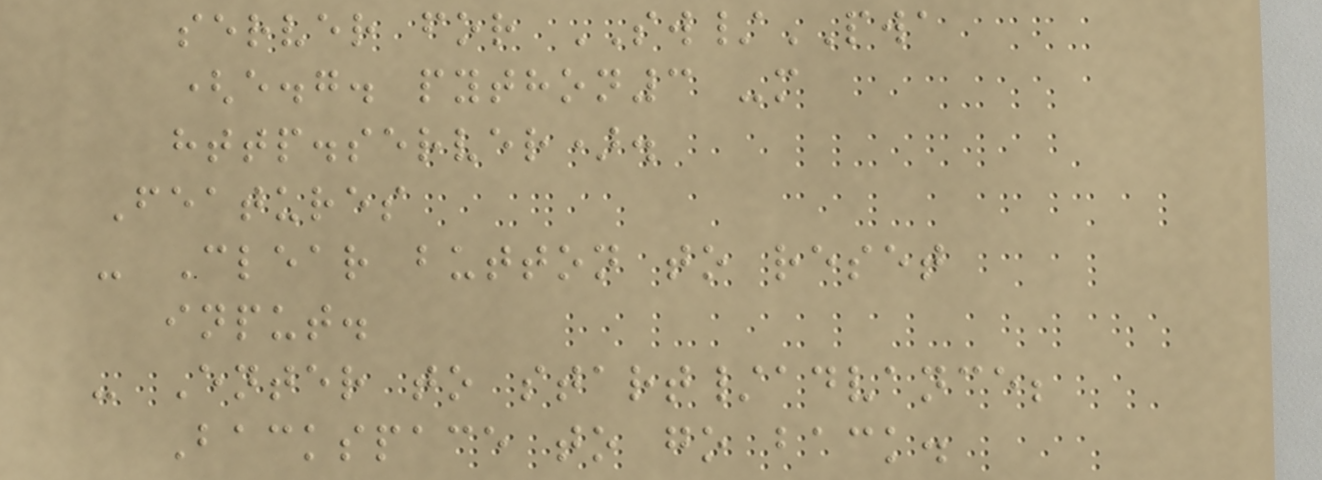server for SW/PWA
(e.g. python3 -m
http.server).
Features
- Clear button to reset
input.
- Enter to start/advance;
Backspace to go back.
